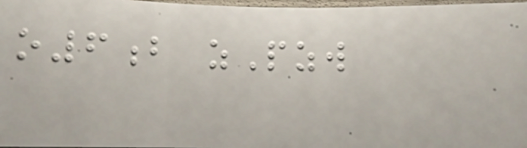o6b zPzw
